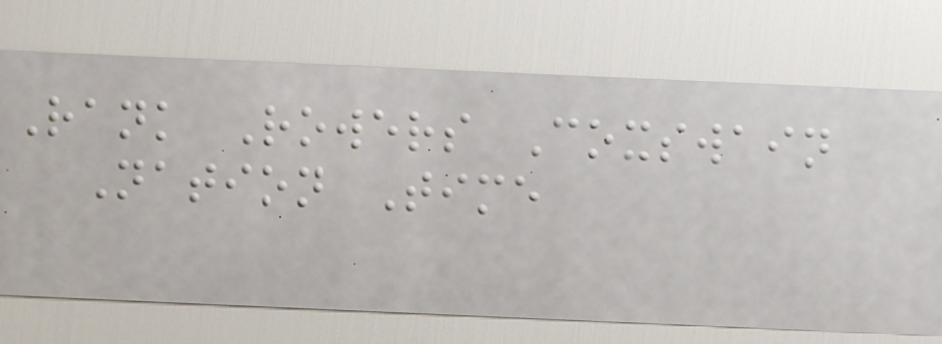Rank Rowers Coxswain
Nation Time
